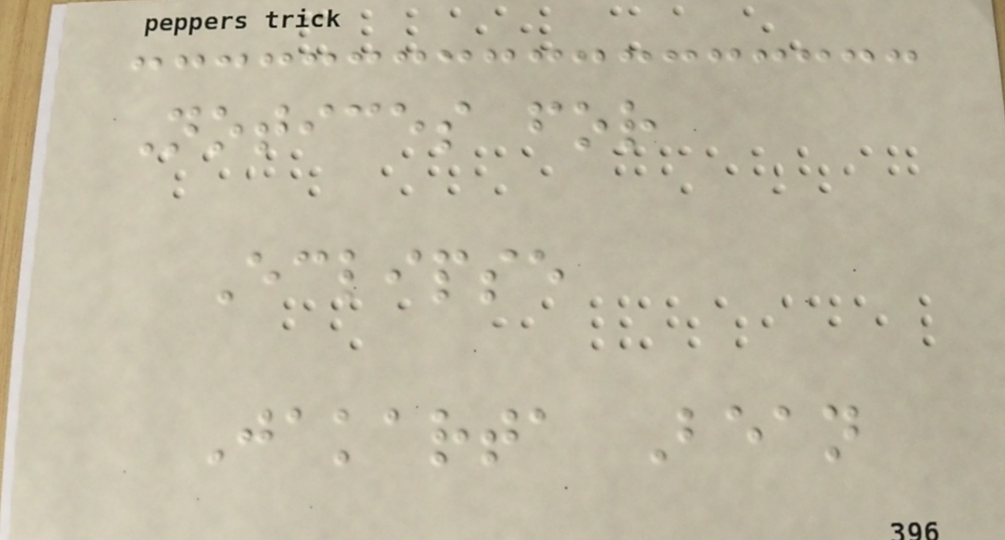Notices for
Eclipse
Jakarta Bean
